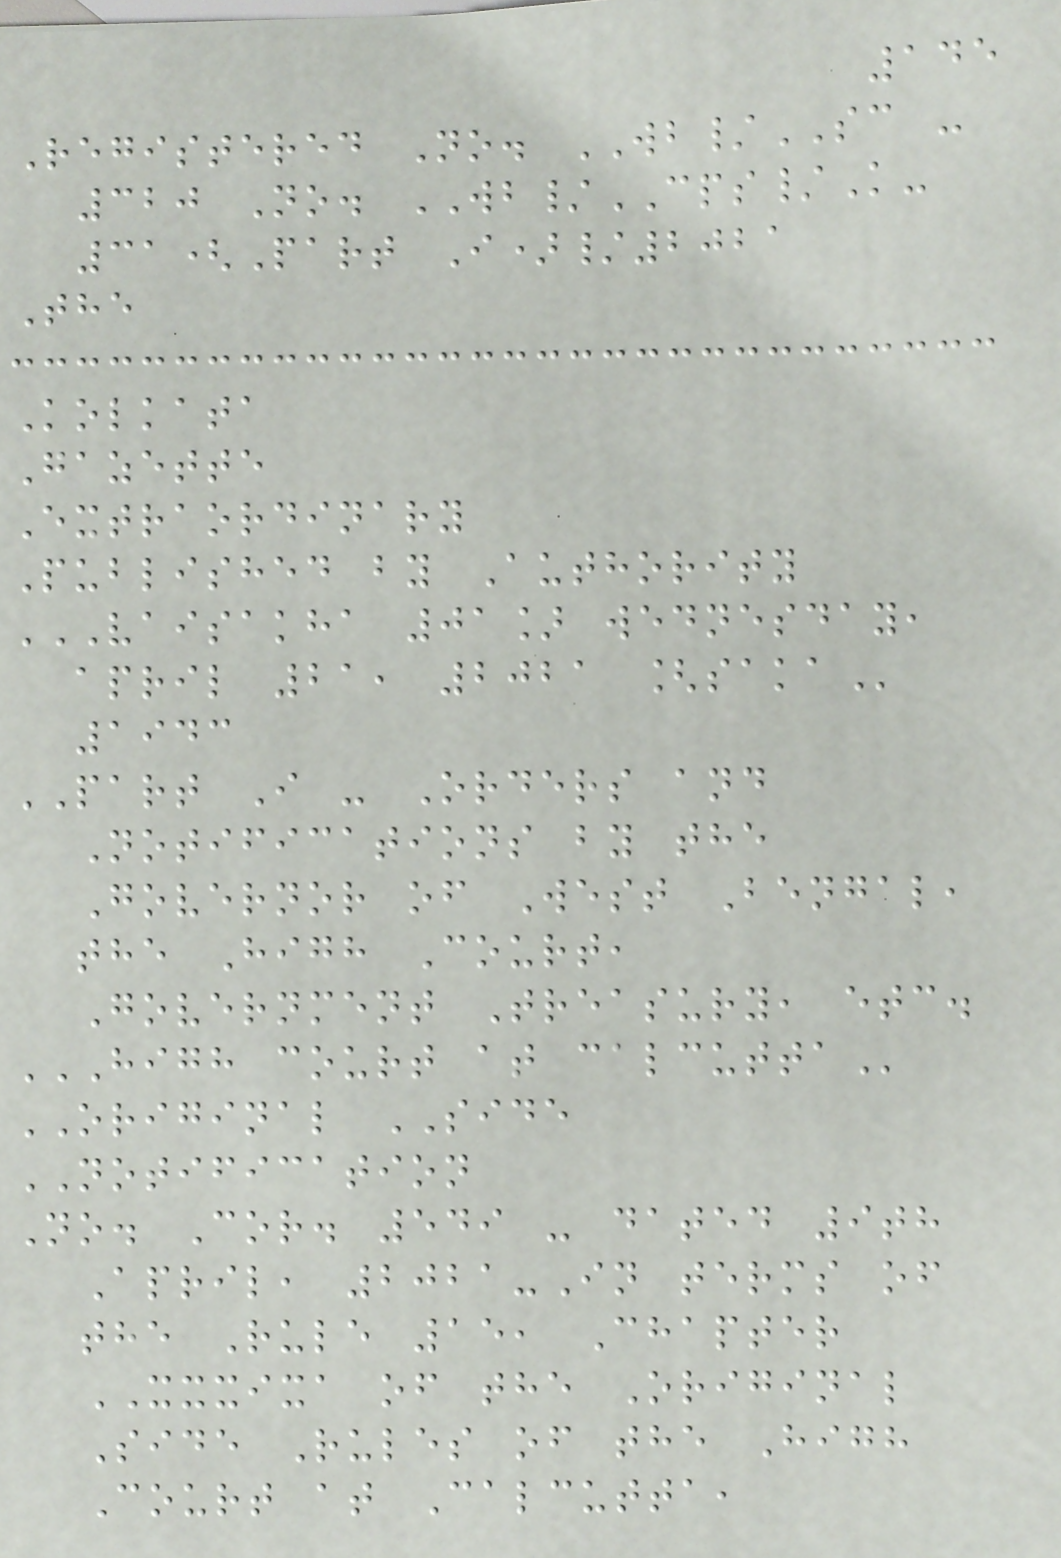145
Registered No. WB/SC -
320 No. WB/CPS/K-
31(Part I)/2021
The
Kolkata
Gazette
Extraordinary
Published by Authority
VAISAKHA 01] WEDNESDAY,
APRIL 21, 2021 [SAKA
1943
PART I - Orders and
Notifications by the
Governor of West Bengal,
the High Court,
Government Treasury, etc.
HIGH COURT AT CALCUTTA
ORIGINAL SIDE
NOTIFICATION
No. Cor. 549 - dated 9th
April, 2021-In terms of
the Rule 15, Chapter
XXXIXA of the Original
Side Rules of the High
Court at Calcutta,
